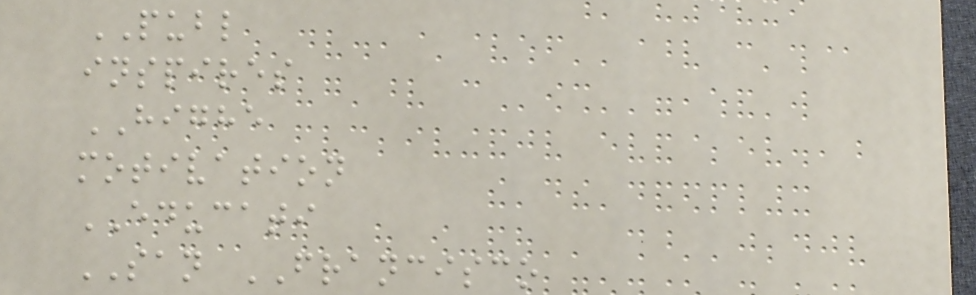PUBL
inspires
HIGHE
motivation
EDUCATI
SAN FRANCISCO
